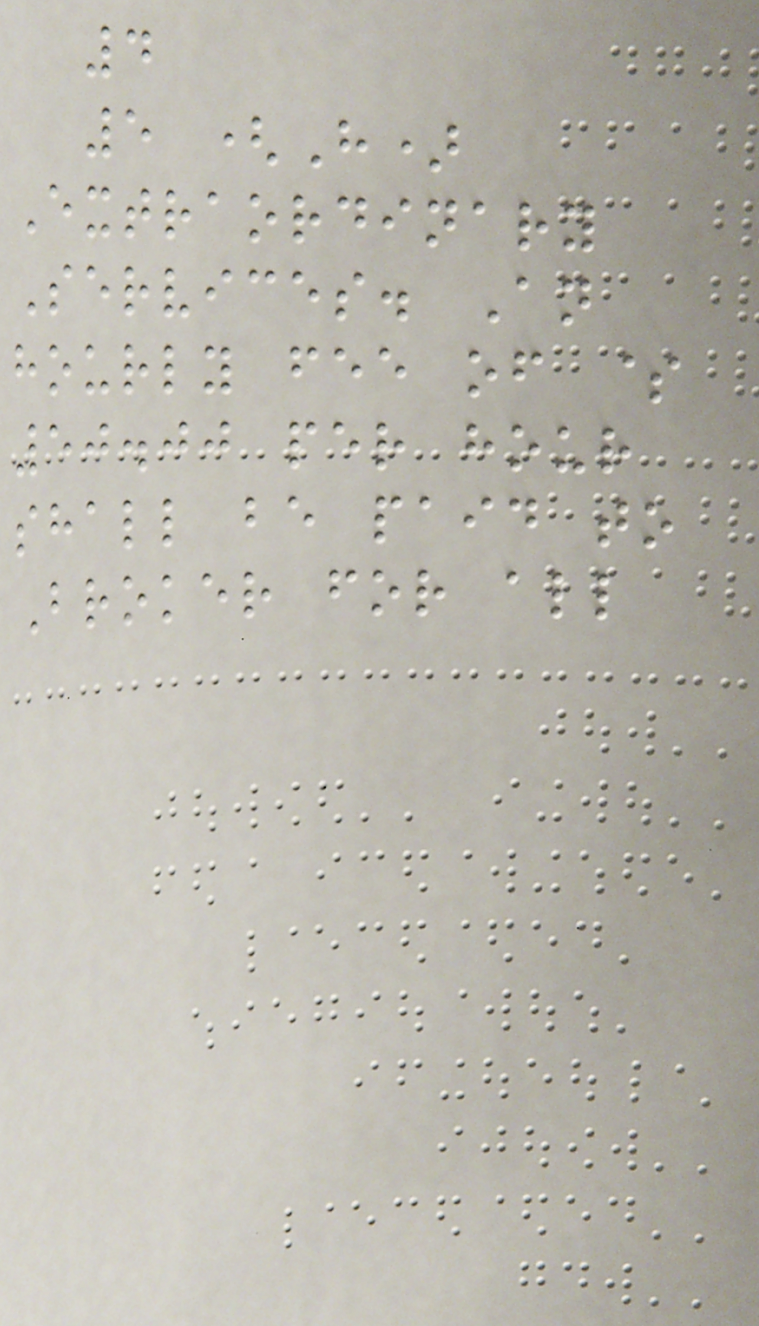4
5 (H)
Extraordinary
Services. An
hourly fee of $
50.00 per hour
shall be paid to
Broker for all
